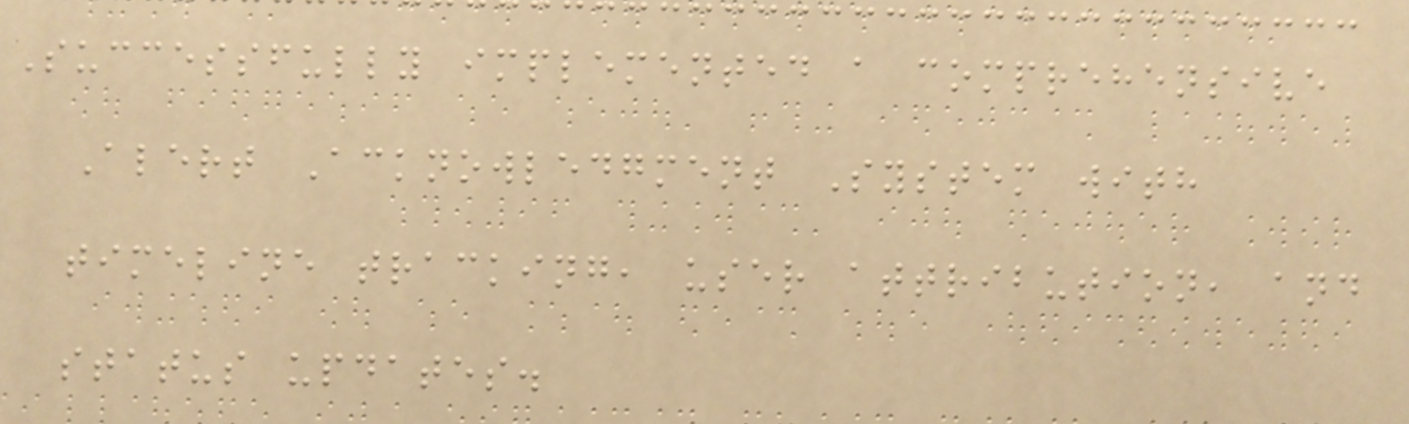Successfully implemented a comprehensive
Alert Acknowledgment System with
timeline tracking, user attribution, and
status updates.
